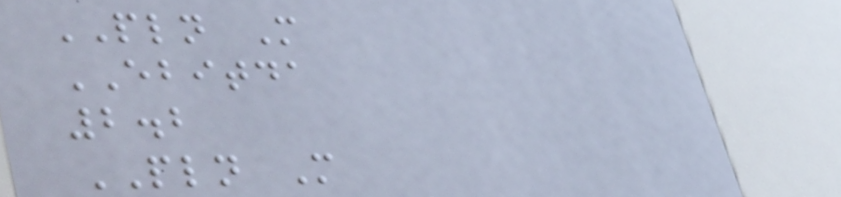PLN M
EBITDA
2.2
PLN M
